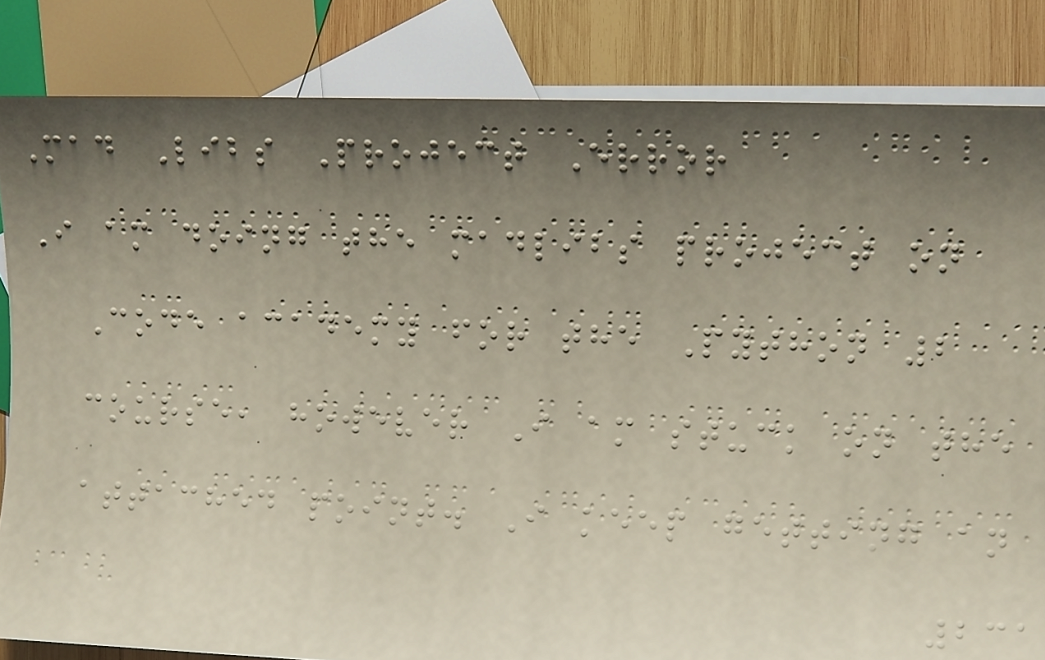Mad Libs Project Error
I am doing the madlibs project on
Code academy for the Python 2
course, however I am stuck on the
attached point. I keep getting an
231
